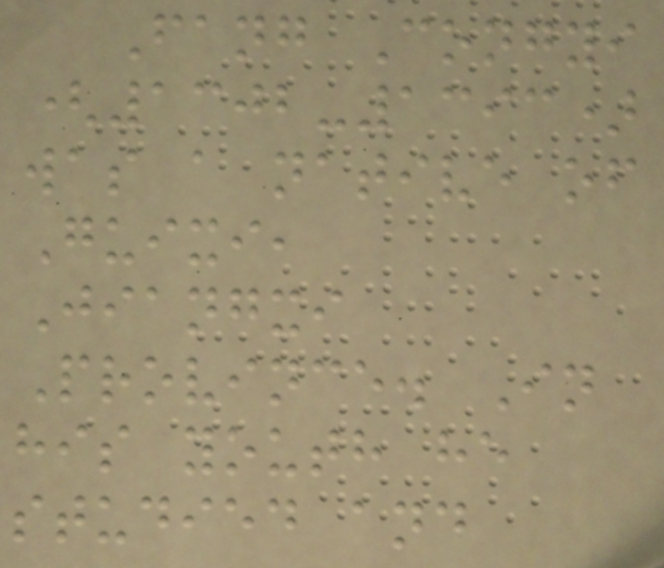Fang Congyi
(1302-1393)
was a native of
Guixi,
Jiangxi
Province. In
his youth he
studied and
